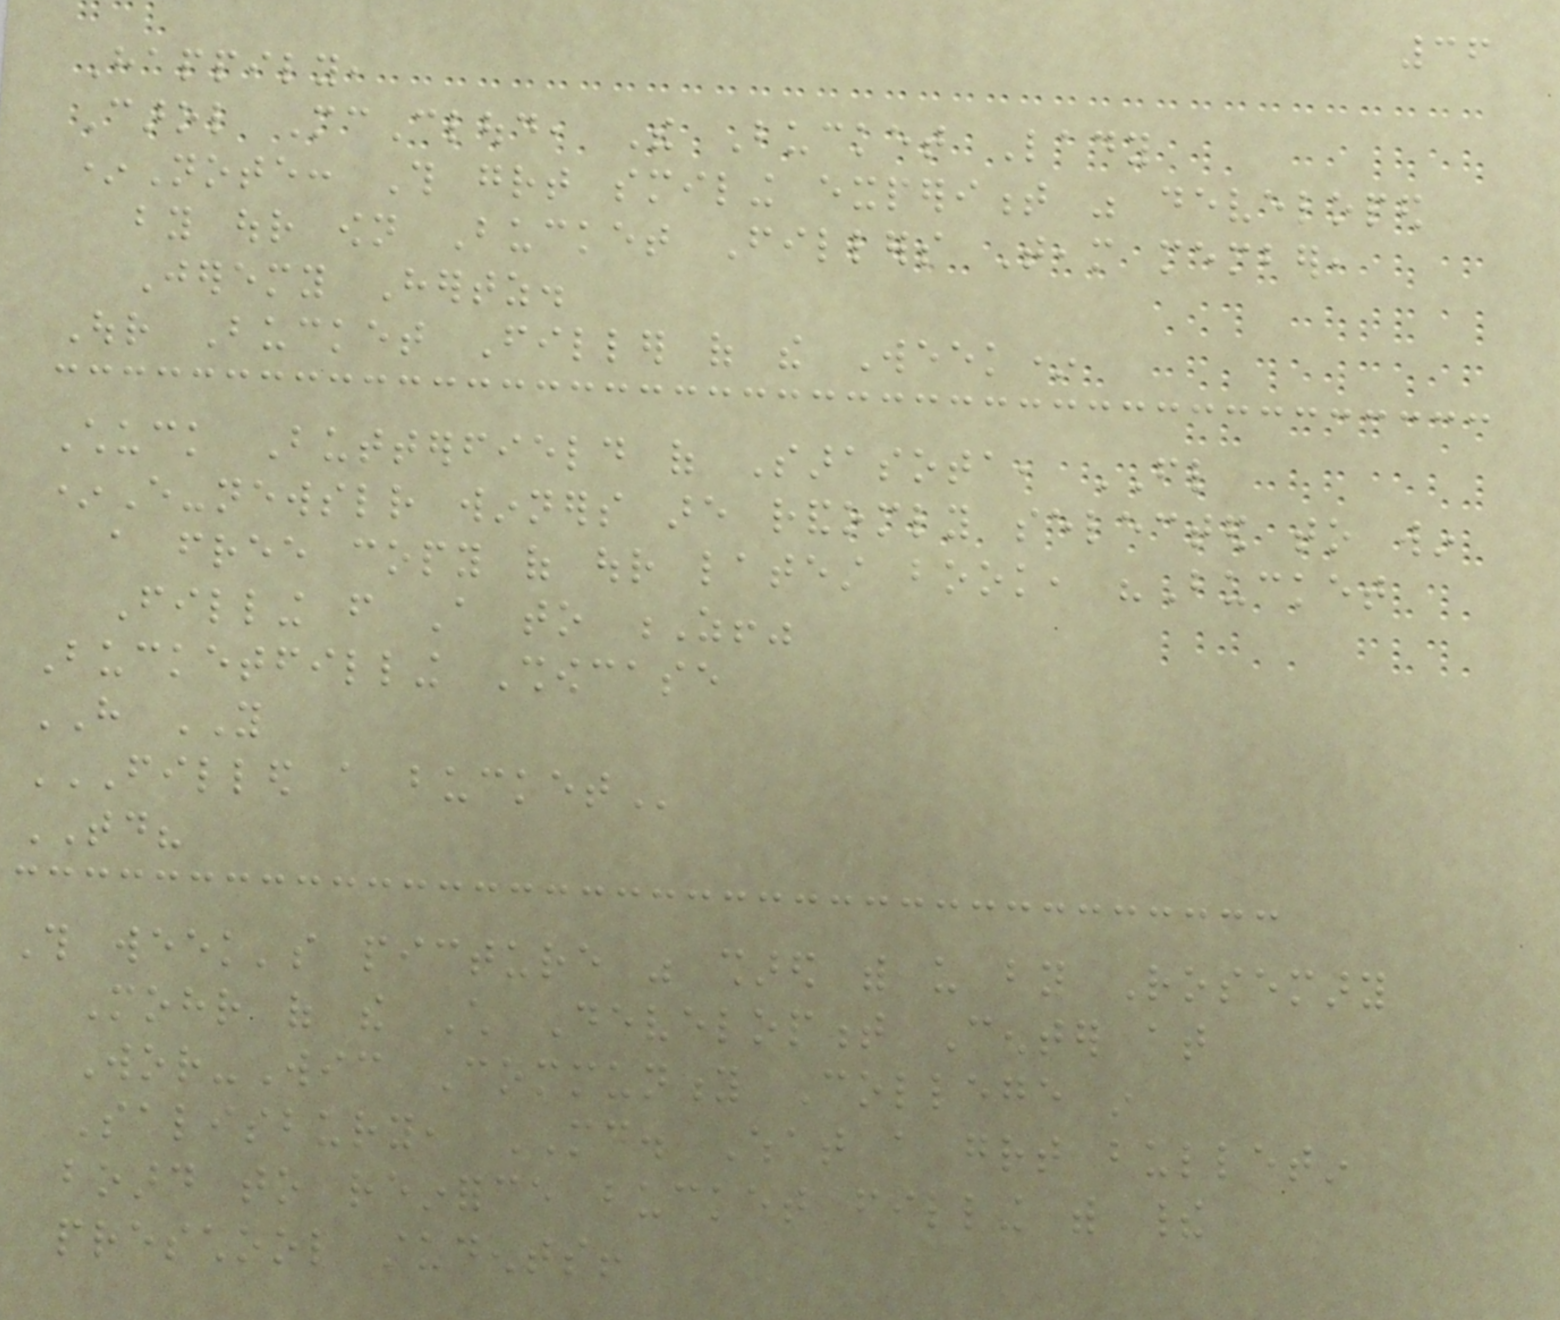36
Happily,
Carol McCloud, The Bucket Lady
*Note: This great smiling experiment was developed
by our own Bucket Fillers Team member,
Jeremy Hertz.
Our Bucket Filler of the Week*
Chuck Butterfield of Sarasota, FL
*E-newsletter winners are randomly selected to win
a free copy of our latest book, "Bucket
Filling from A to Z!"
Bucketfilling Showcase
HAVE YOU
FILLED A BUCKET
TODAY?
This week's picture was shared with us by Rosemary
Mohr of the Child Development Center at
Wor-Wic Community College in
Salisbury, MD. What a great bulletin
board to reinforce bucket filling with their
preschool students!
